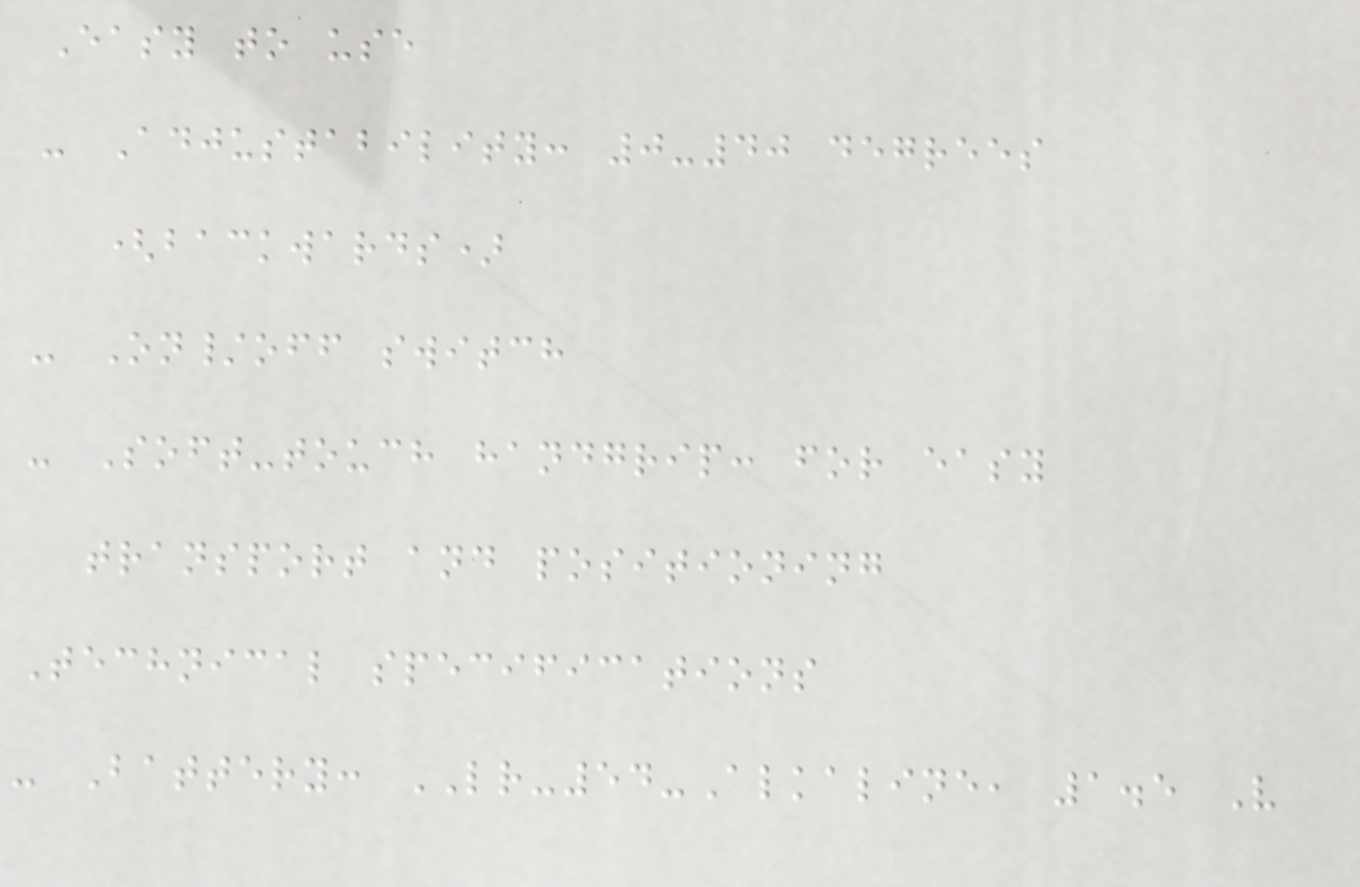Easy to use
- Adjustability: 0-40 degrees
(backwards)
- On/off switch
- Soft-touch handgrip: for easy
transport and positioning
Technical specifications
- Battery: LR-54-Alkaline, 1.5 V
